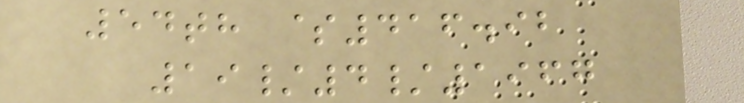54th $416.92
19/4/1967
